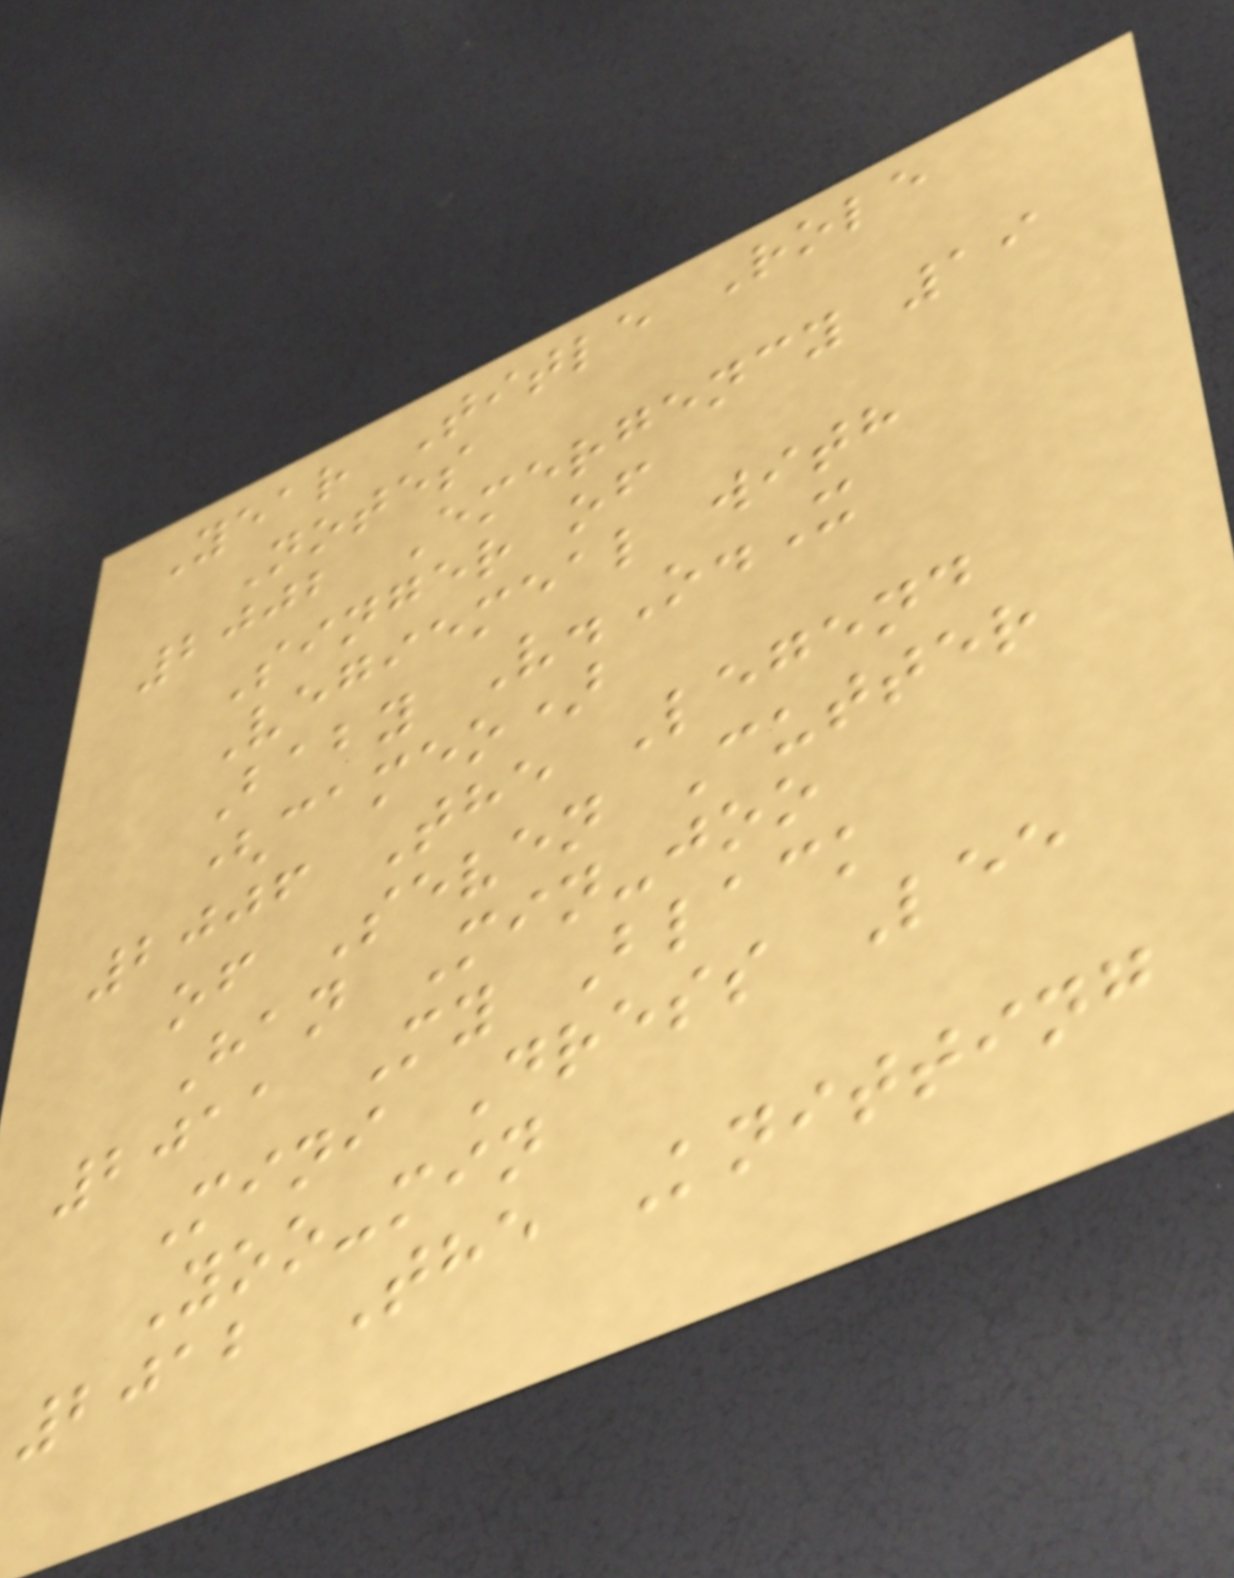Year Title Role
Notes
2002 Emergency 19
Singer of
Vegiemeal with
Baby V.O.X
(cameo)
2006 The Legend
of Seven Cutter
Han Min-joo
2011 My Black
Mini Dress Lee
Yoo-min
2012 The Knitting
